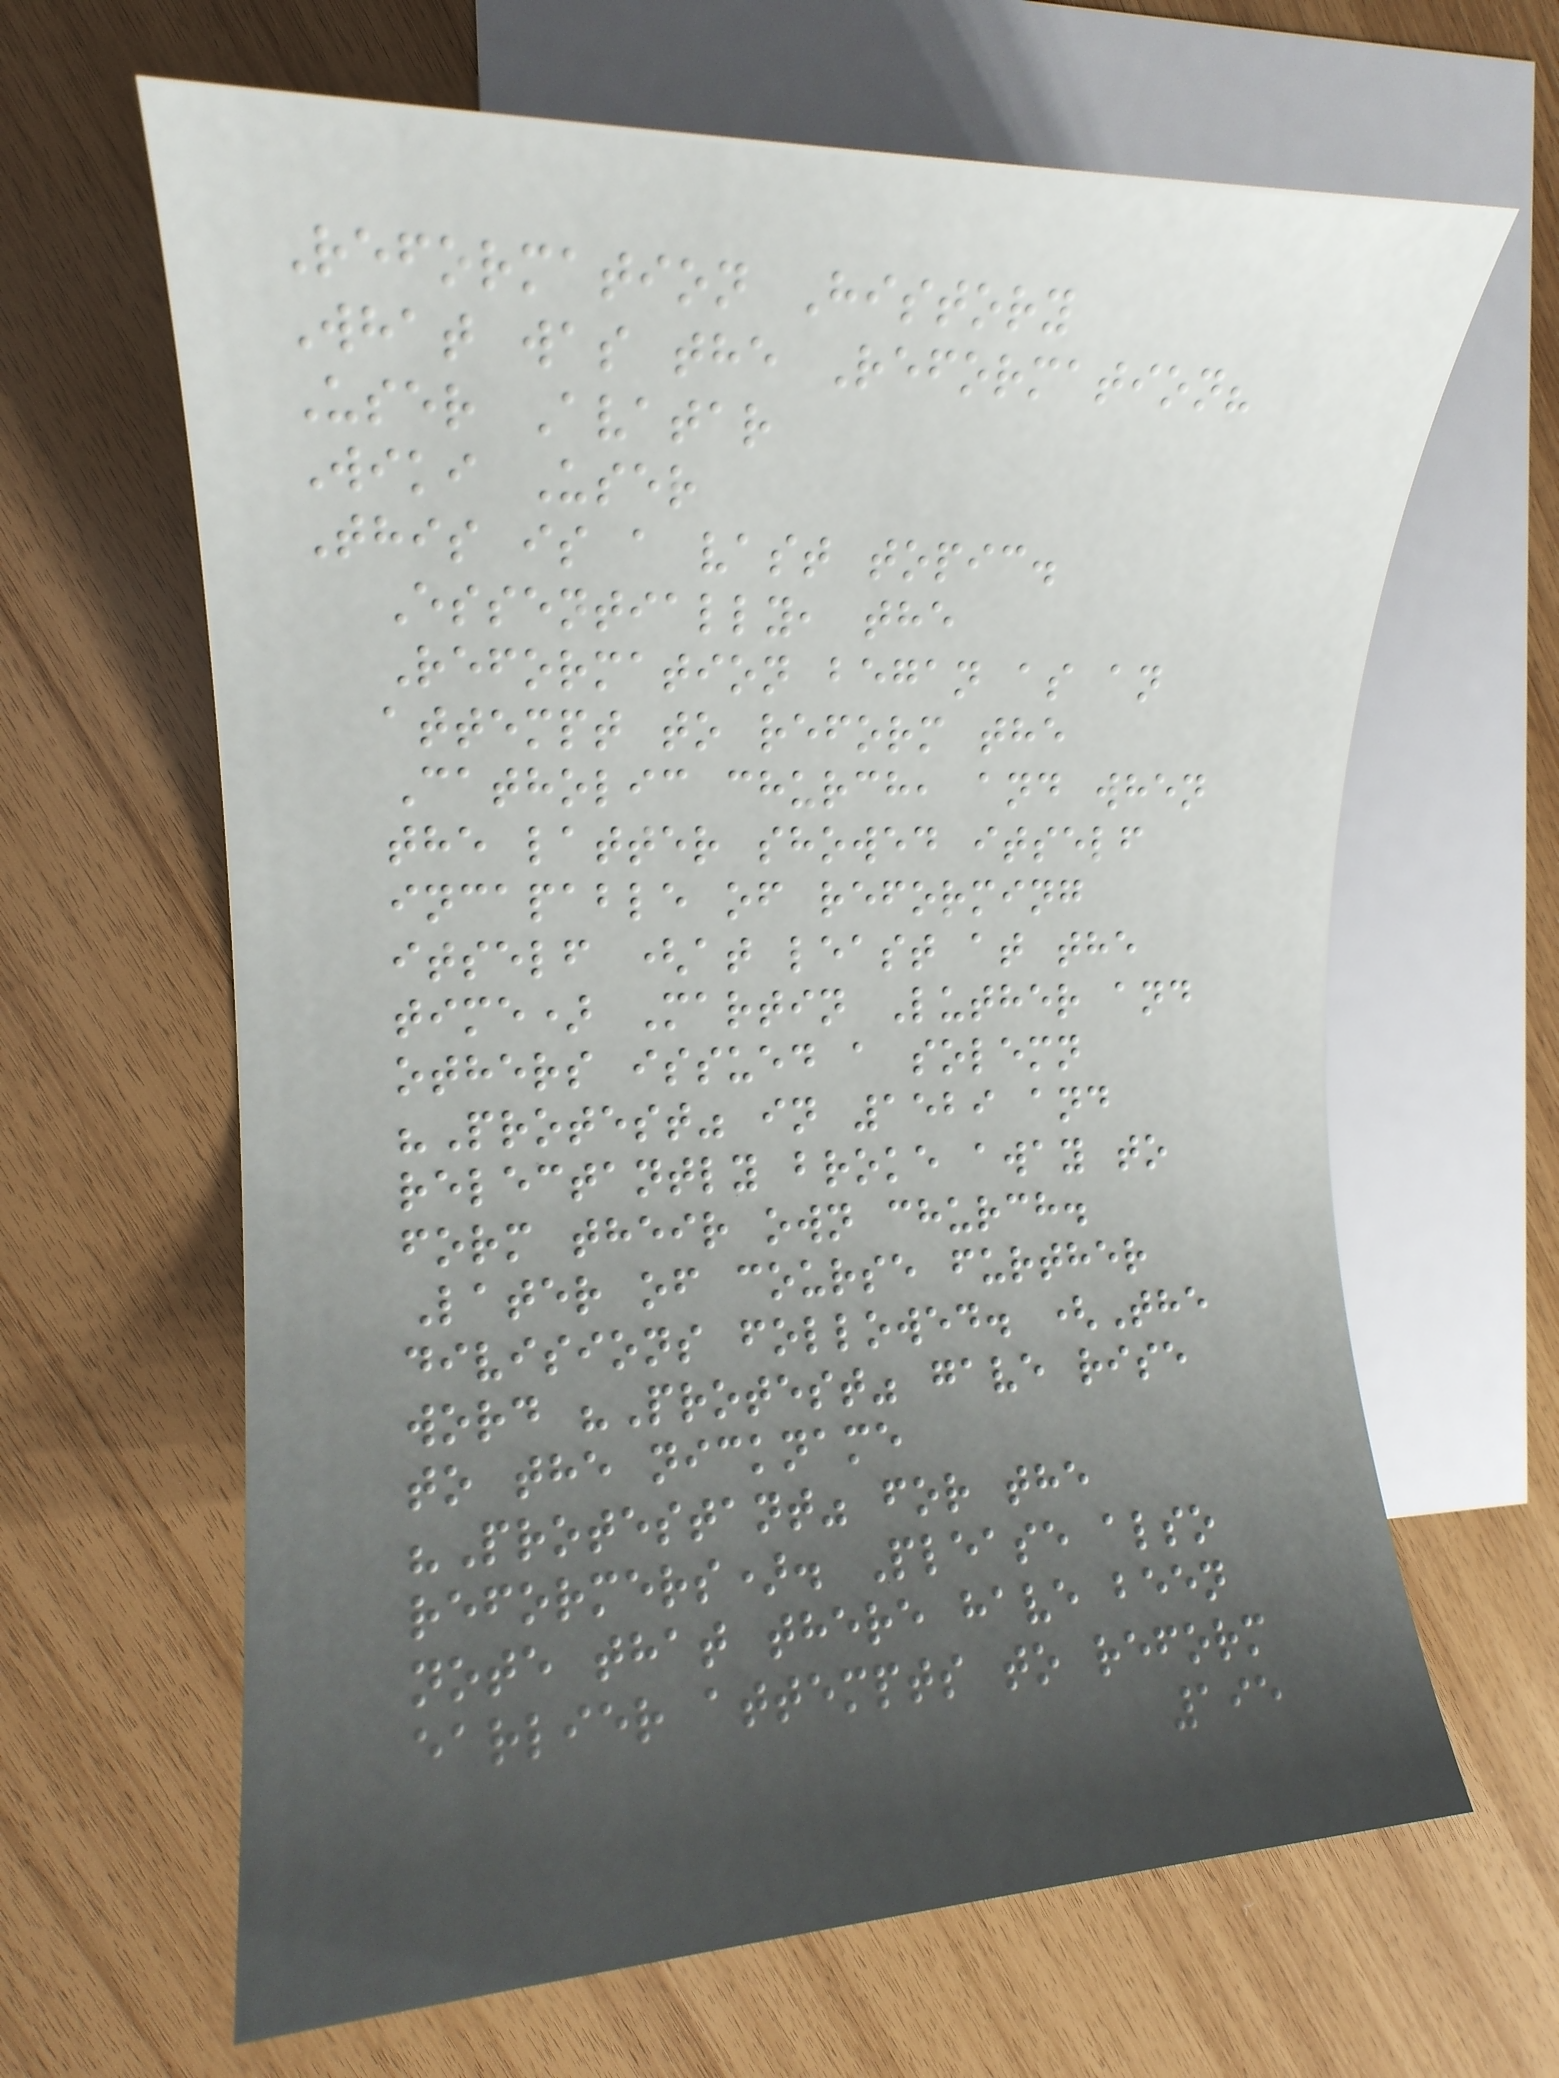Reformation History
What was the Reformation?
User Avatar
Wiki User
This is a vast topic.
Essentially, the
Reformation began as an
attempt to reform the
Catholic church, and when
the latter showed itself
incapable of reforming
itself (at least at the
time) Martin Luther and
others issued a solemn
"Protest" in 1529 and
relectantly broke away to
form their own church.
Later of course further
divisions followed. (The
word "Protest" gave rise
to the nickname
"Protestant" for the
reformers). Please also
note that there have been
earlier attempts to reform
195
